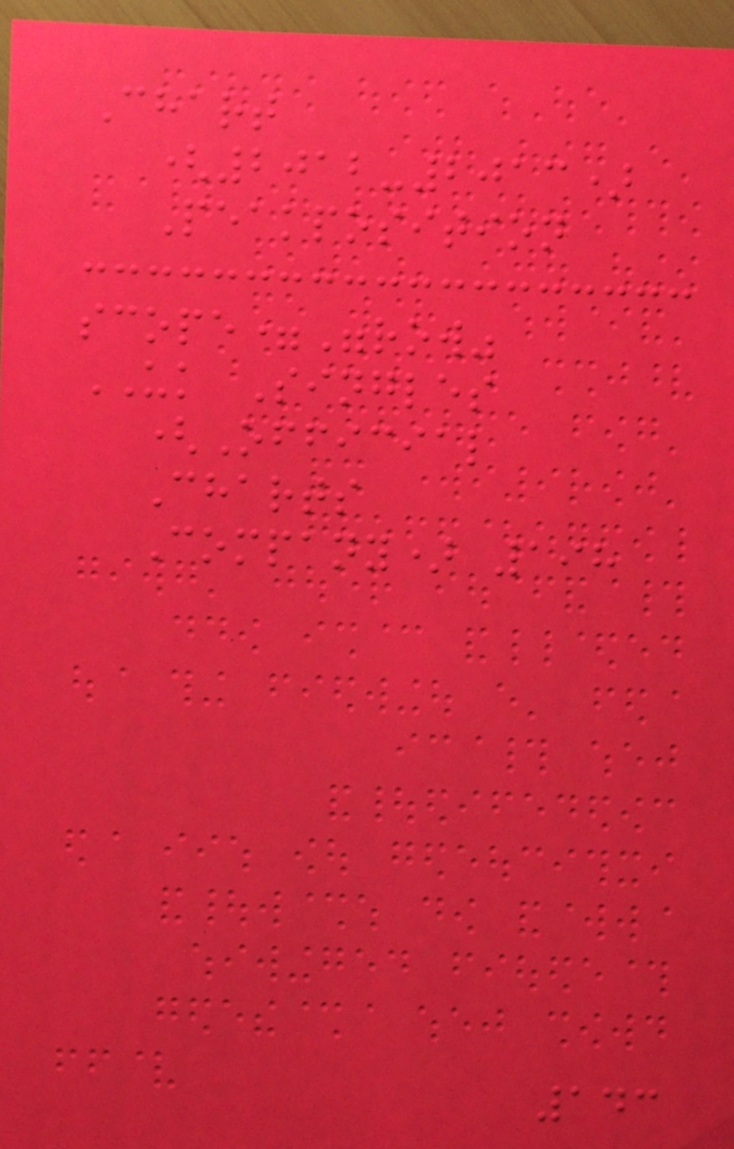Chart
(2012-2013)
Peakposition
scope="row"
UK Singles
(Official
Charts
Company) 198
143
